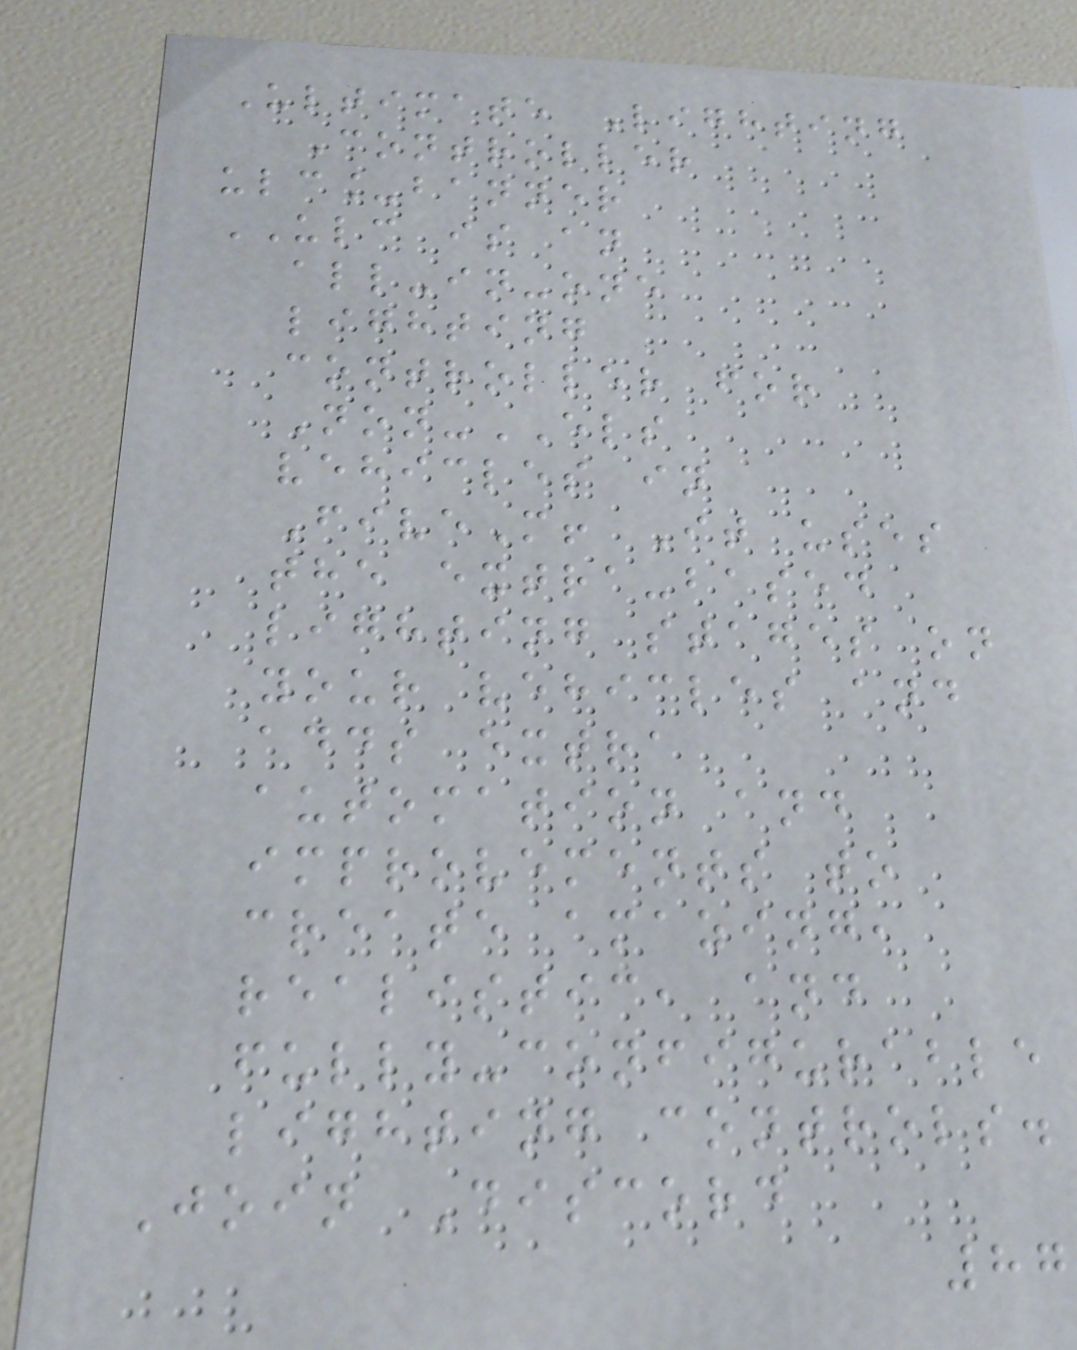Ultimate Lighting
Controller
ulc_banner
ULC is an
all-in-one
lighting
controller for
Non-ELS
vehicles in
FiveM! It uses
the extra-based
lighting stages on
your vehicles and
adds extra
automation and
improvements to
create amazing,
realistic, and
fully-configurable
lighting controls.
Join Discord
87
